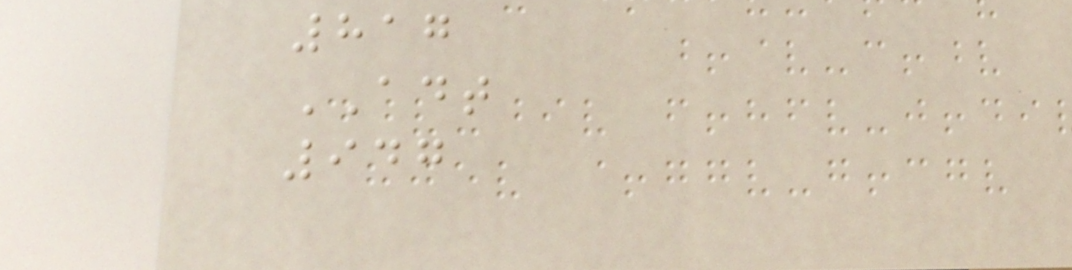817
ADT
947
